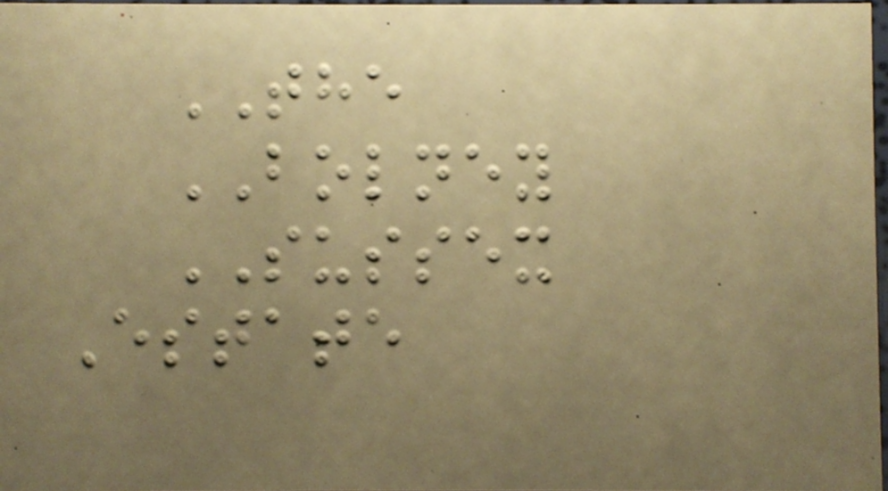THE
BOLNEY
SUSSEX
Estate
